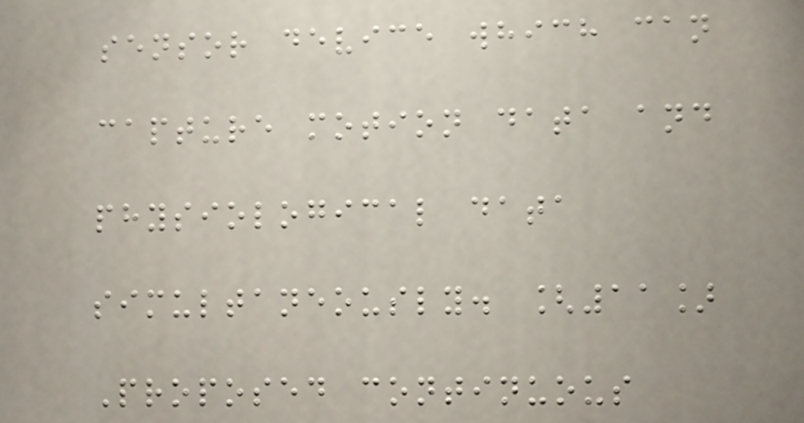sensor device which can
capture motion data and
physiological data
simultaneously. [11]
Proposed continuous
